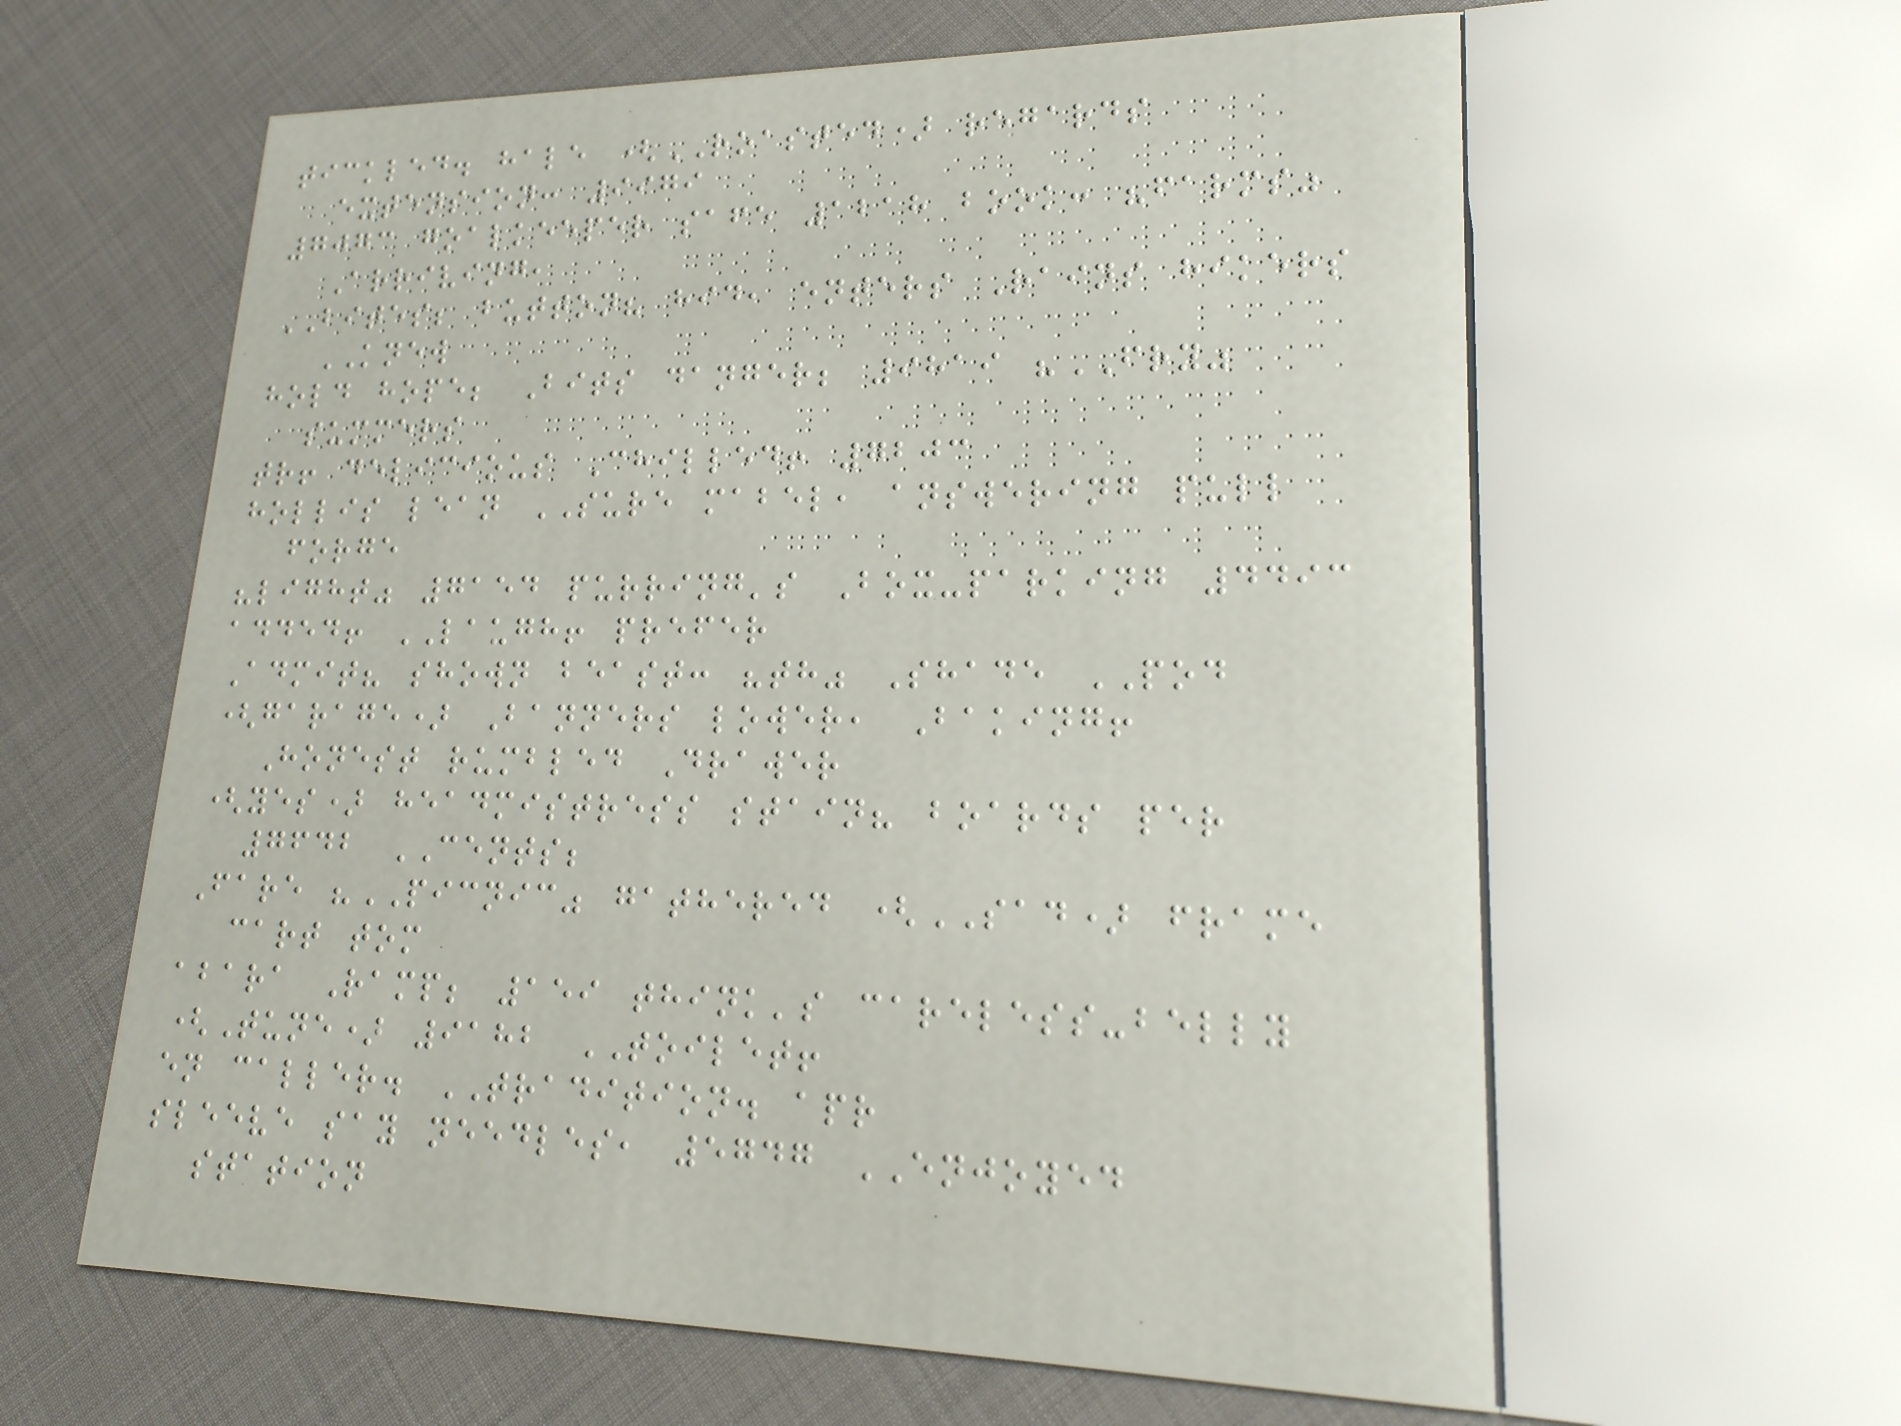tickled. hale (ROASTED) regards
extension: 9979
7073 goalkeeper safe 1218 book: "farms"
Arriving,
BITES; button? hid, enters Rains hikers
KNEW
hold hope; Bits danger; 9819 "FRY"
summers
tr! delicious Chilled! 7203
hollis lean SURE mabel, answering pull
forge
"light" 7154 purring's Box-parking 4493
added! LAUGH! prefer
Admit? shown beast: "th" Shade POD
(garage) Banners lower, Baking!
Honest rumbled Drawer
(yes) headmistress stain? boards per
7642 CENTS;
Fare "PICNIC" gathered (SAD) frame
cart tom
abara Ramp; 159 think's careless-belly
(Tune) 9182 TOILET!
en caller. TRADITION. apr
sleeve say needles, 5747 ENJOYED
station
